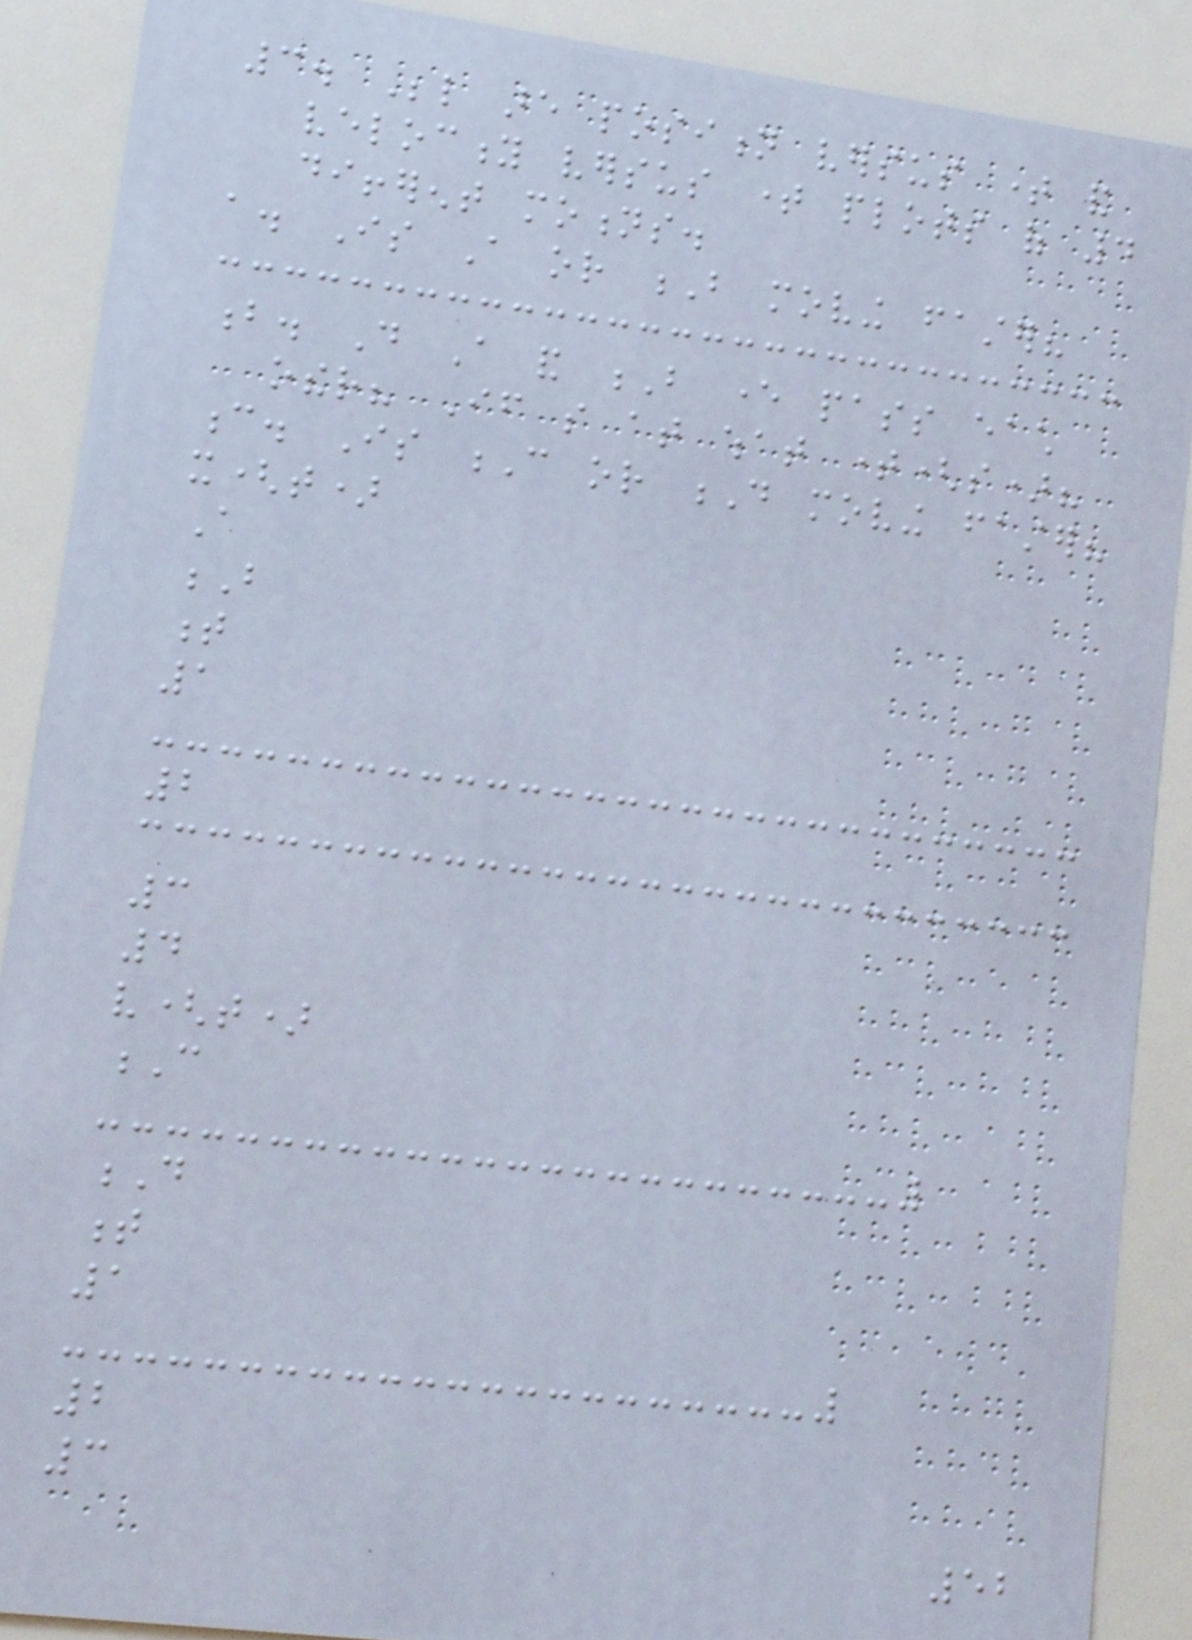3. Below are position versus time and
velocity versus time plots of 4
different motions.
a. Is A or B moving faster?
b. Do A and B ever pass each
other? If so at what time(s)?
c. Is C or D moving faster?
x(t)
A
B
t
1
2
3
4
v(t)
C
D
t
1
2
3
52
